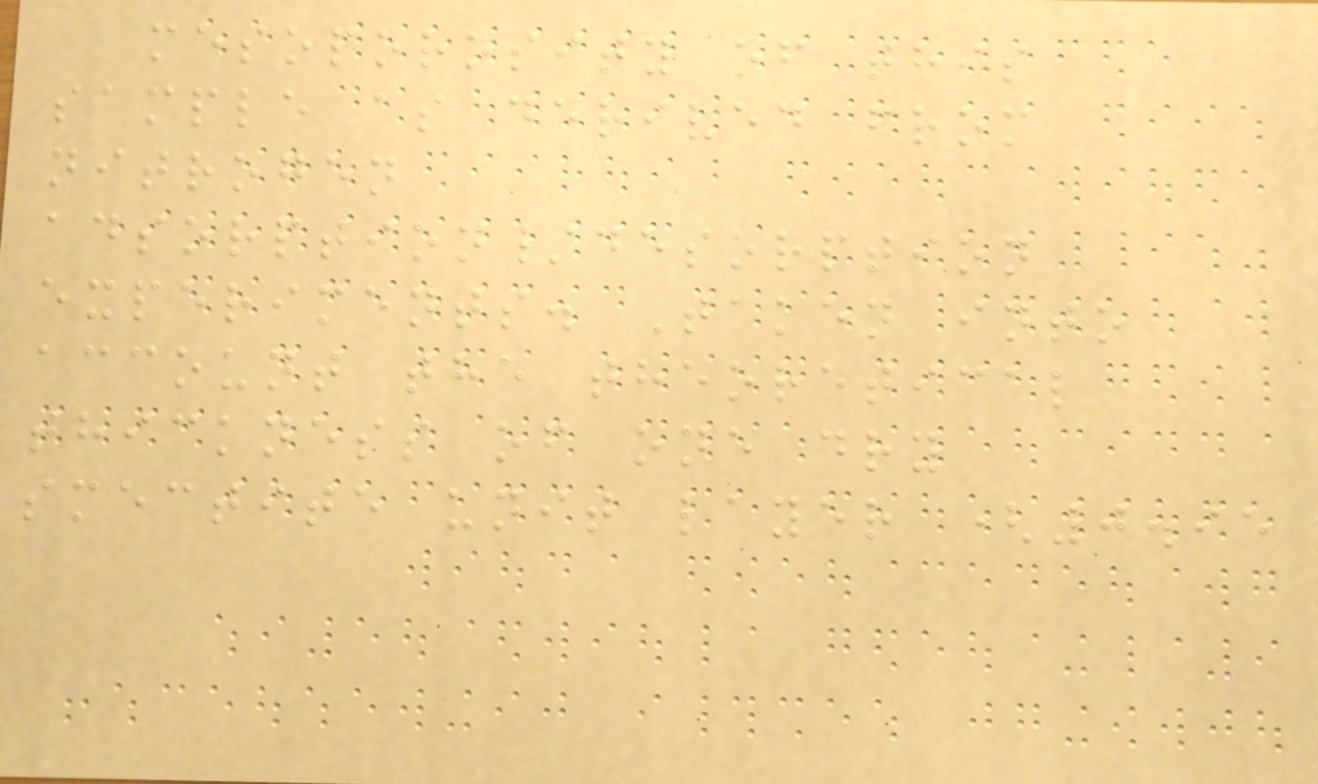mesoporosity of this
sample as derived from
nitrogen
adsorption/desorption
experiments. Taken into
account the theoretical
thickness of one dry
smectite unit layer (0.95
